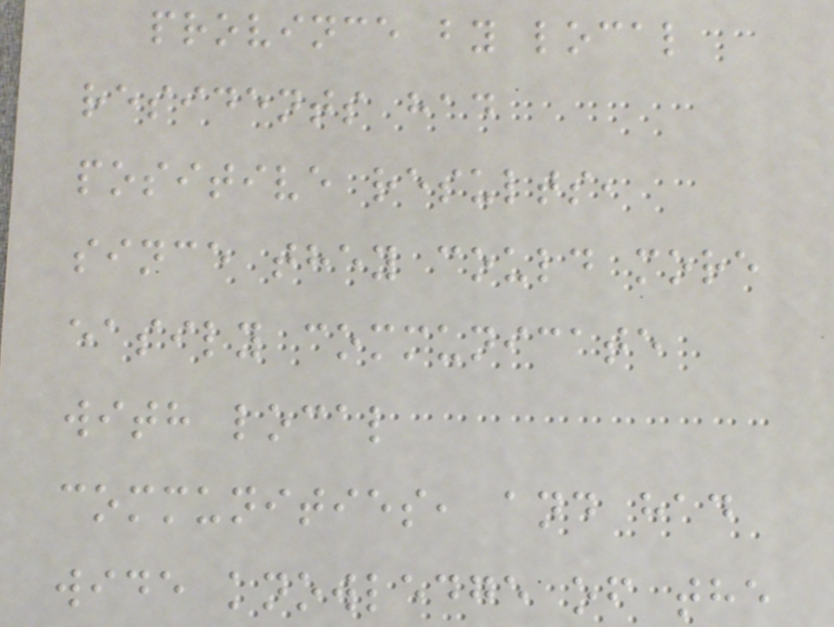province by local
residents had
positive results,
since they could more
easily communicate
with local
communities, and had
wide knowledge of the
